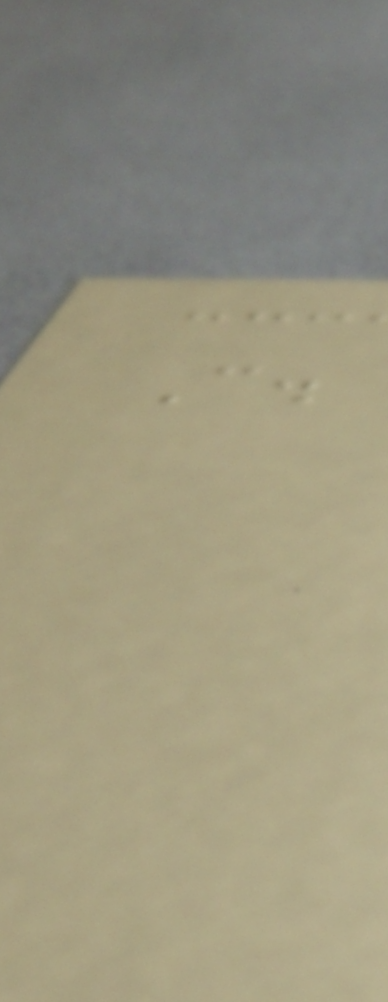C.
